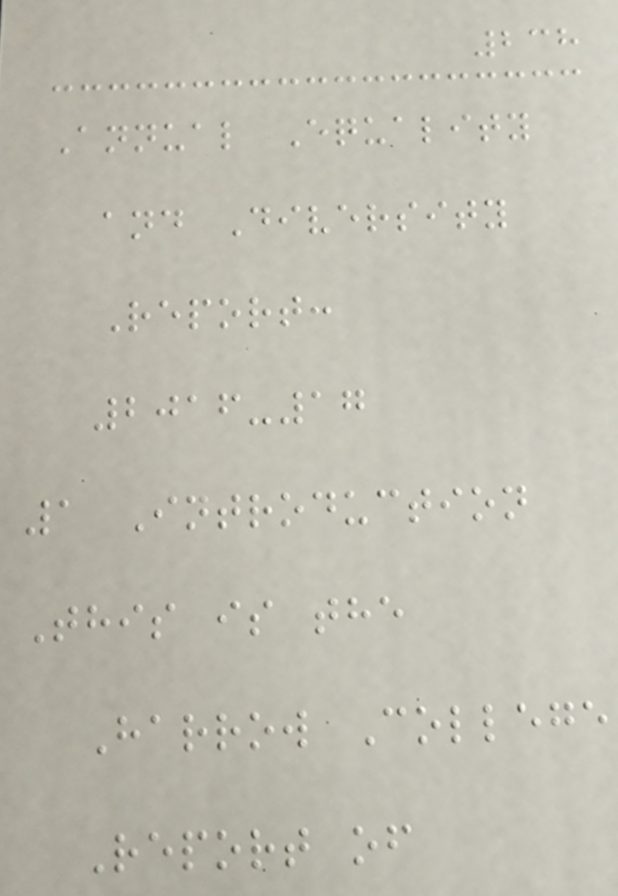238
Annual Equality
and Diversity
Report:
2016-17
1 Introduction
This is the
Harrow College
Report of
